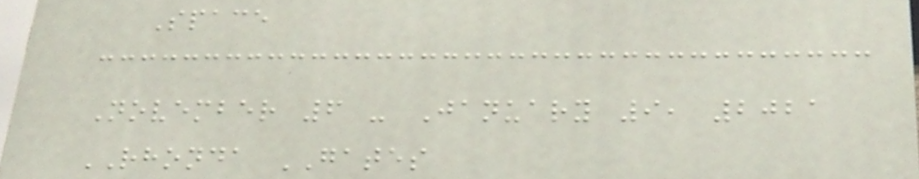Space
November 6 - January 9, 2021
RHONDA GATES
